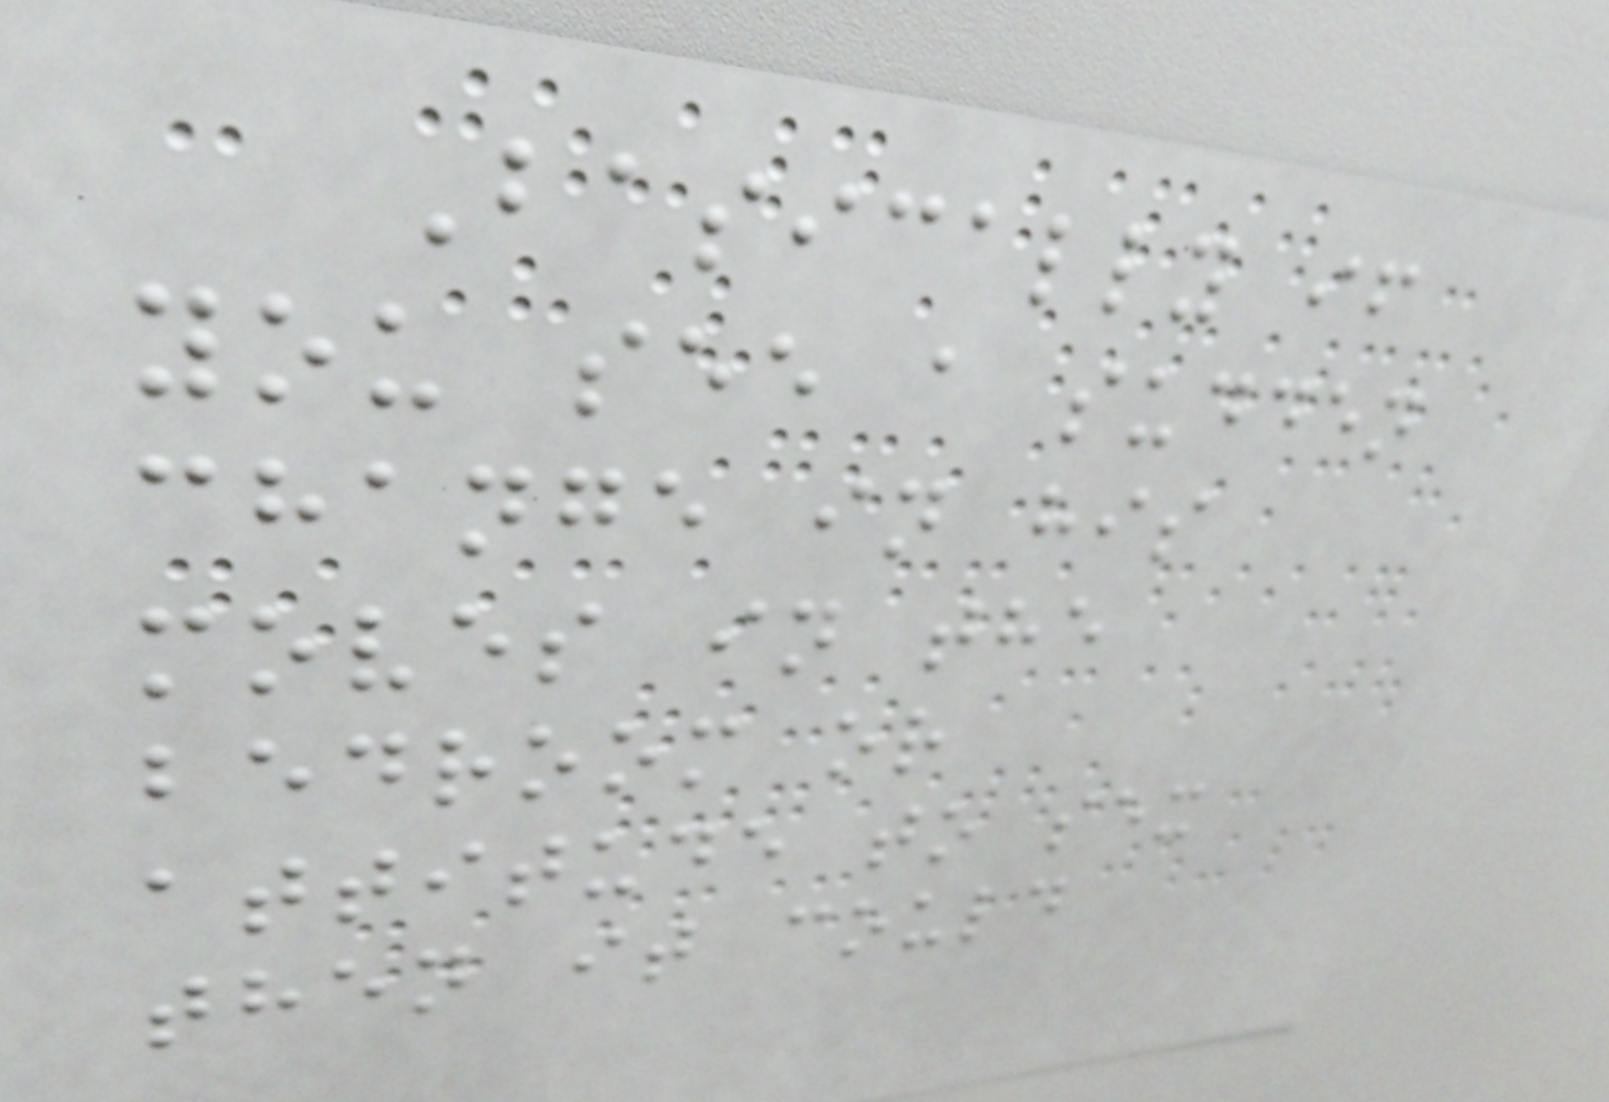Basically if
you see a sudden
change in his
moves in the
bedroom or
attitude to sex
then it could
